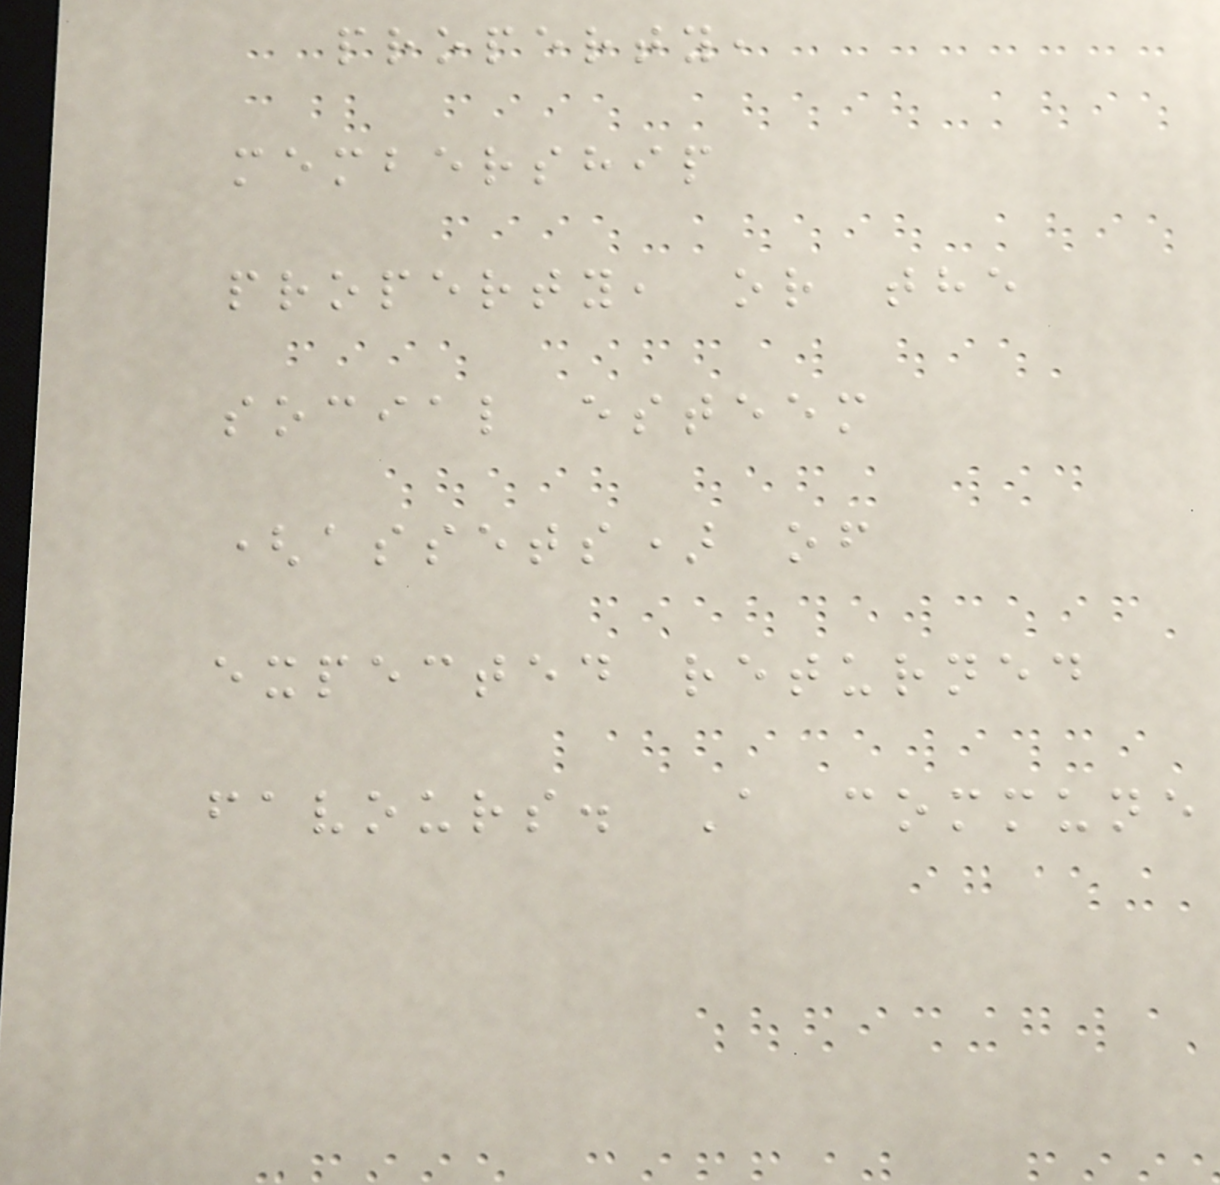property,
membership
property, or the
social esteem
(assets) of
expected returned
favours. A commune
